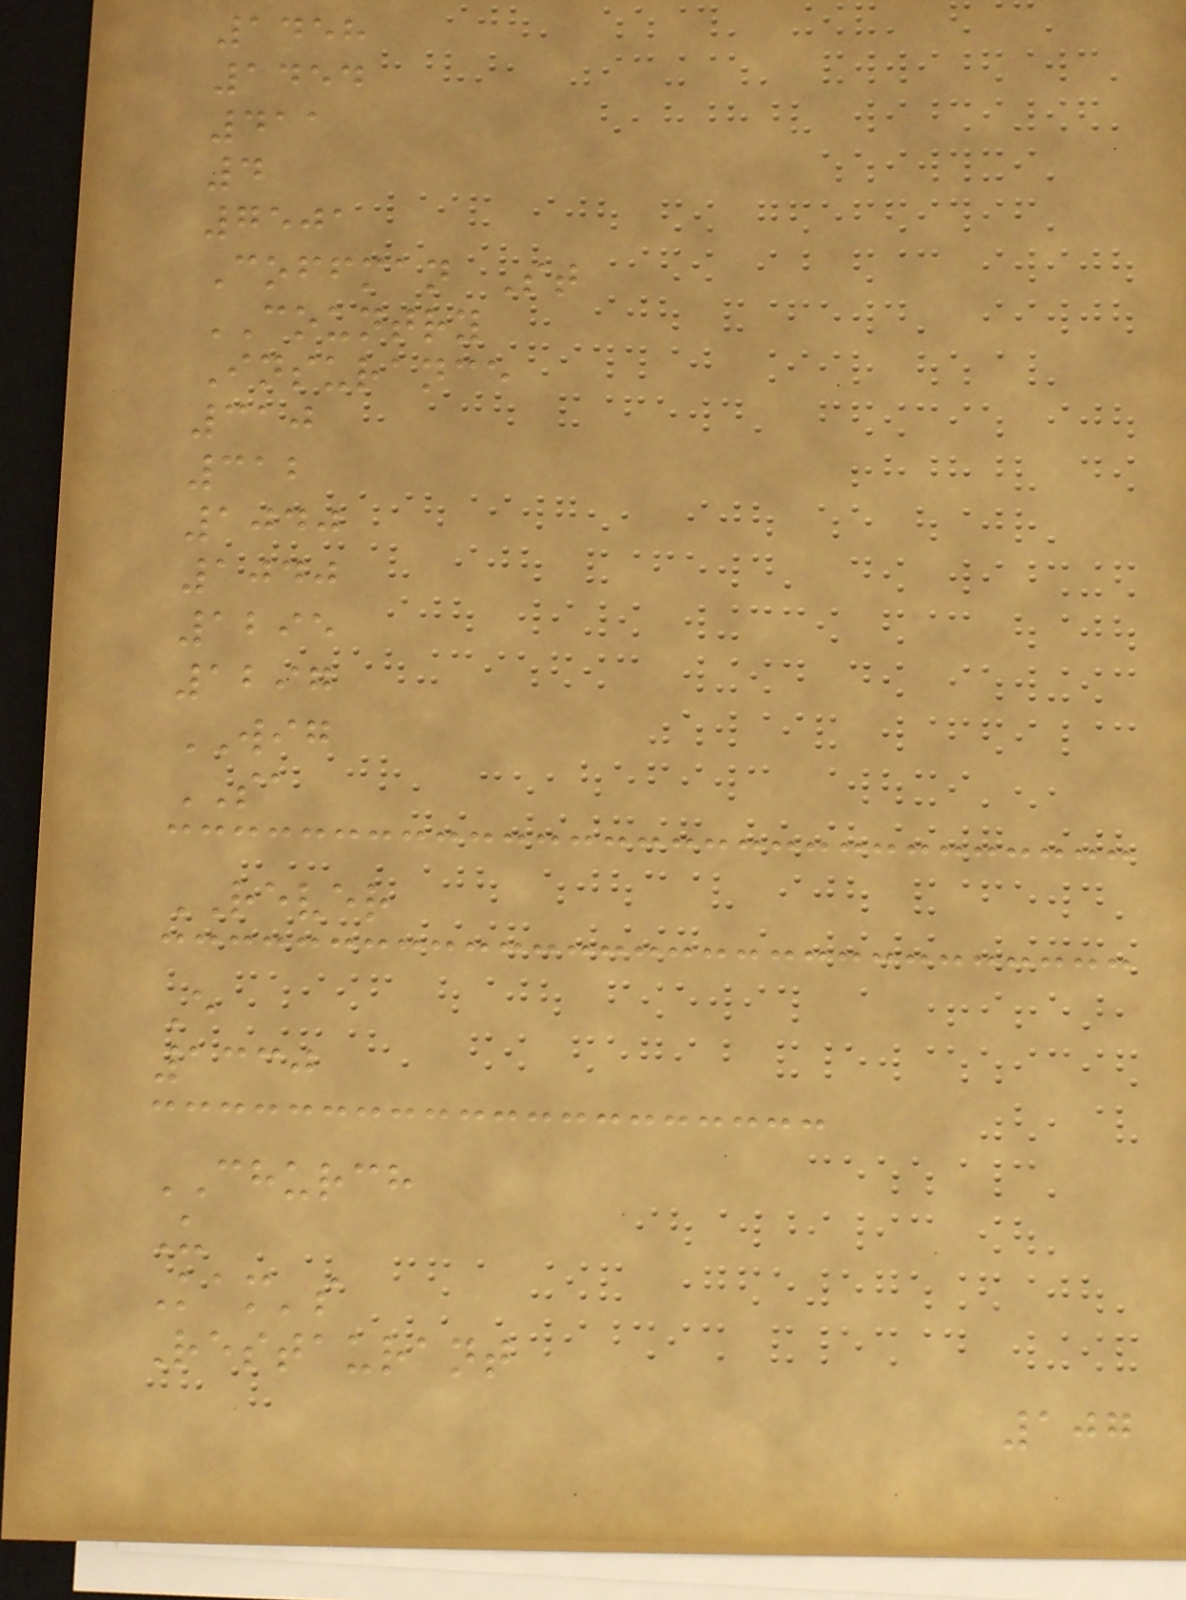1458
1454
411
4
7501
Coffman St
COUNTRY
Insurance
310
312
1040
1040
1295
1297
WIG
SA
REVER
E
1330
CHURCH
U
Kam's
Restaurant
107
